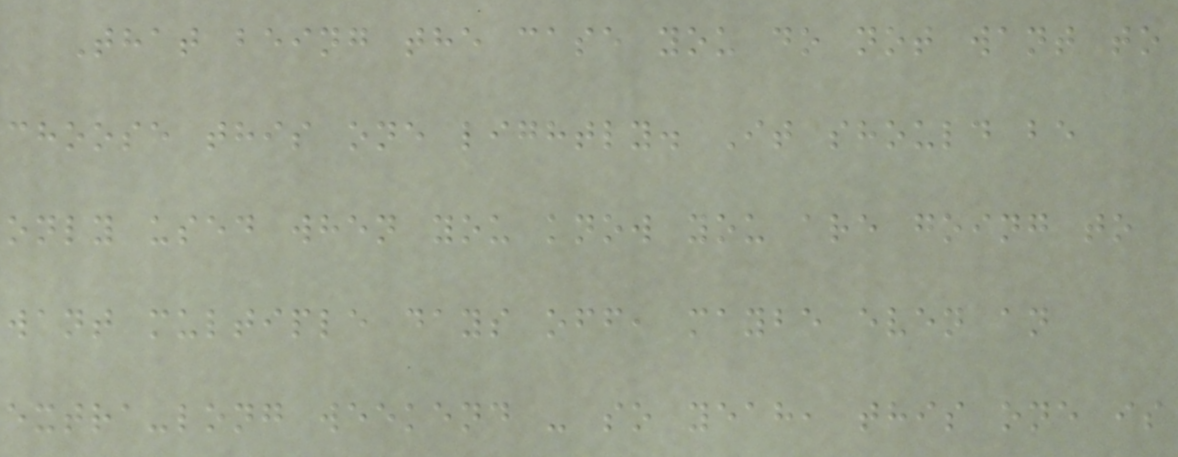That being the case you do not want to
choose this one lightly. It should be
only used when you know you are going to
want multiple days off, maybe even an
extra-long weekend - so yeah, this one is
